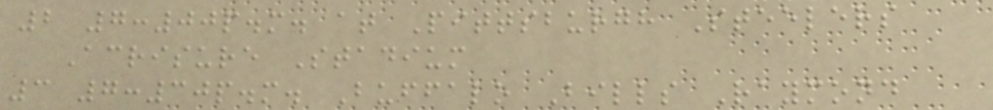2 7:00p.m. at Pittsburgh Steelers
Acrisure Stadium
3 7:30p.m. Buffalo Bills Raymond
